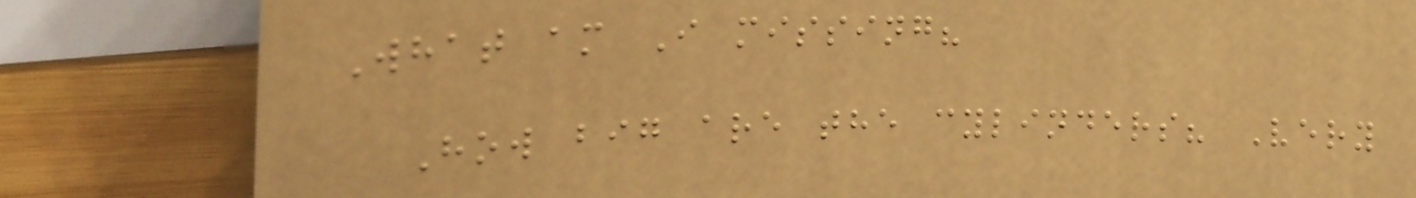What am I missing?
How big are the cylinders? Very
